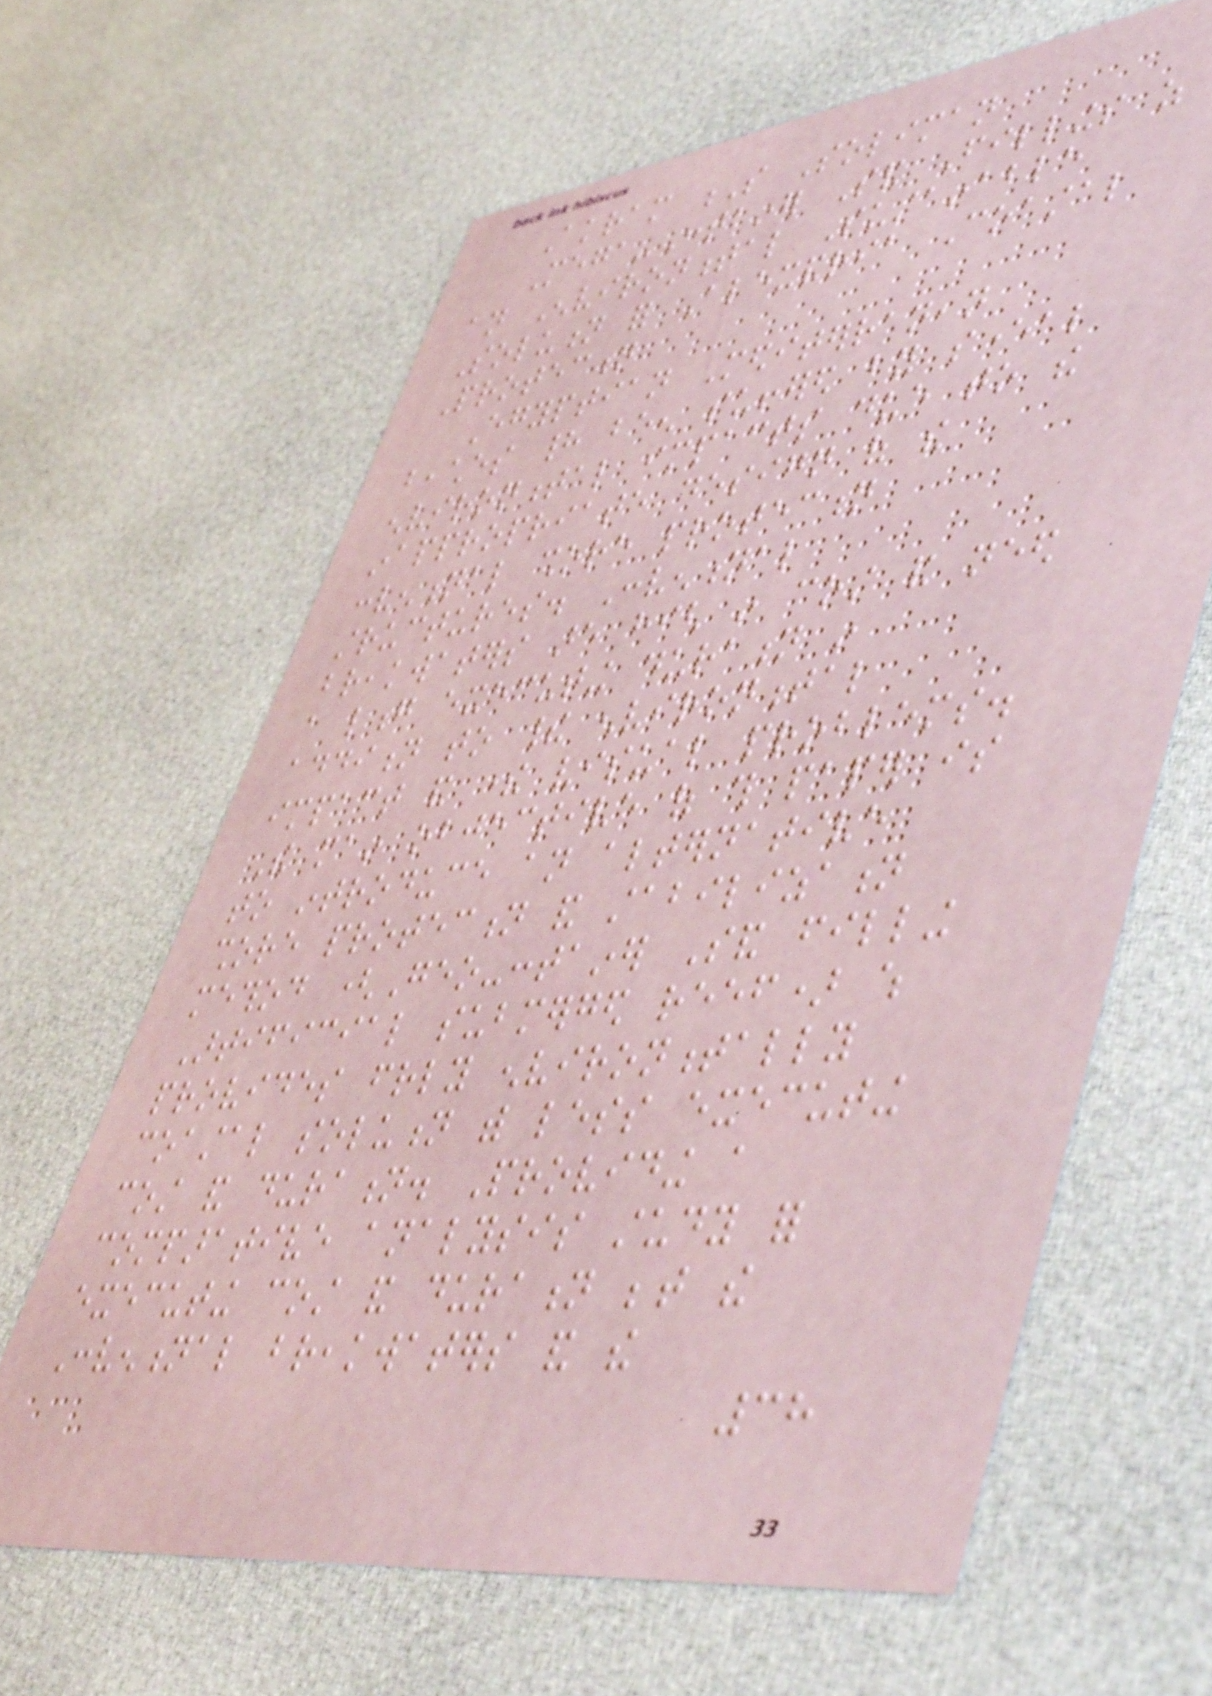Akram S Soliman
Mega-Container Sand Fillings as
an Environmental Sustainable
Solution for Alexandria Coastal
Protection
Egyptian Mediterranean
beaches had been suffered by several
environmental impacts due to the
inappropriate design of the
conventional shore protection
structures. Conventional
breakwaters are high in cost and need
a long executing duration in
addition to their environmental
impact and there visual problems.
The main objective of this paper is
to introduce an alternative
shore protection and stabilization
method (Geo-container Sand filling
Artificial submerged reef) which
provides friendly environmentally
coastal solution with less executing
cost and duration. Providing a
comparative analysis study for
executing cost and duration between the
Conventional breakwaters and the
38
